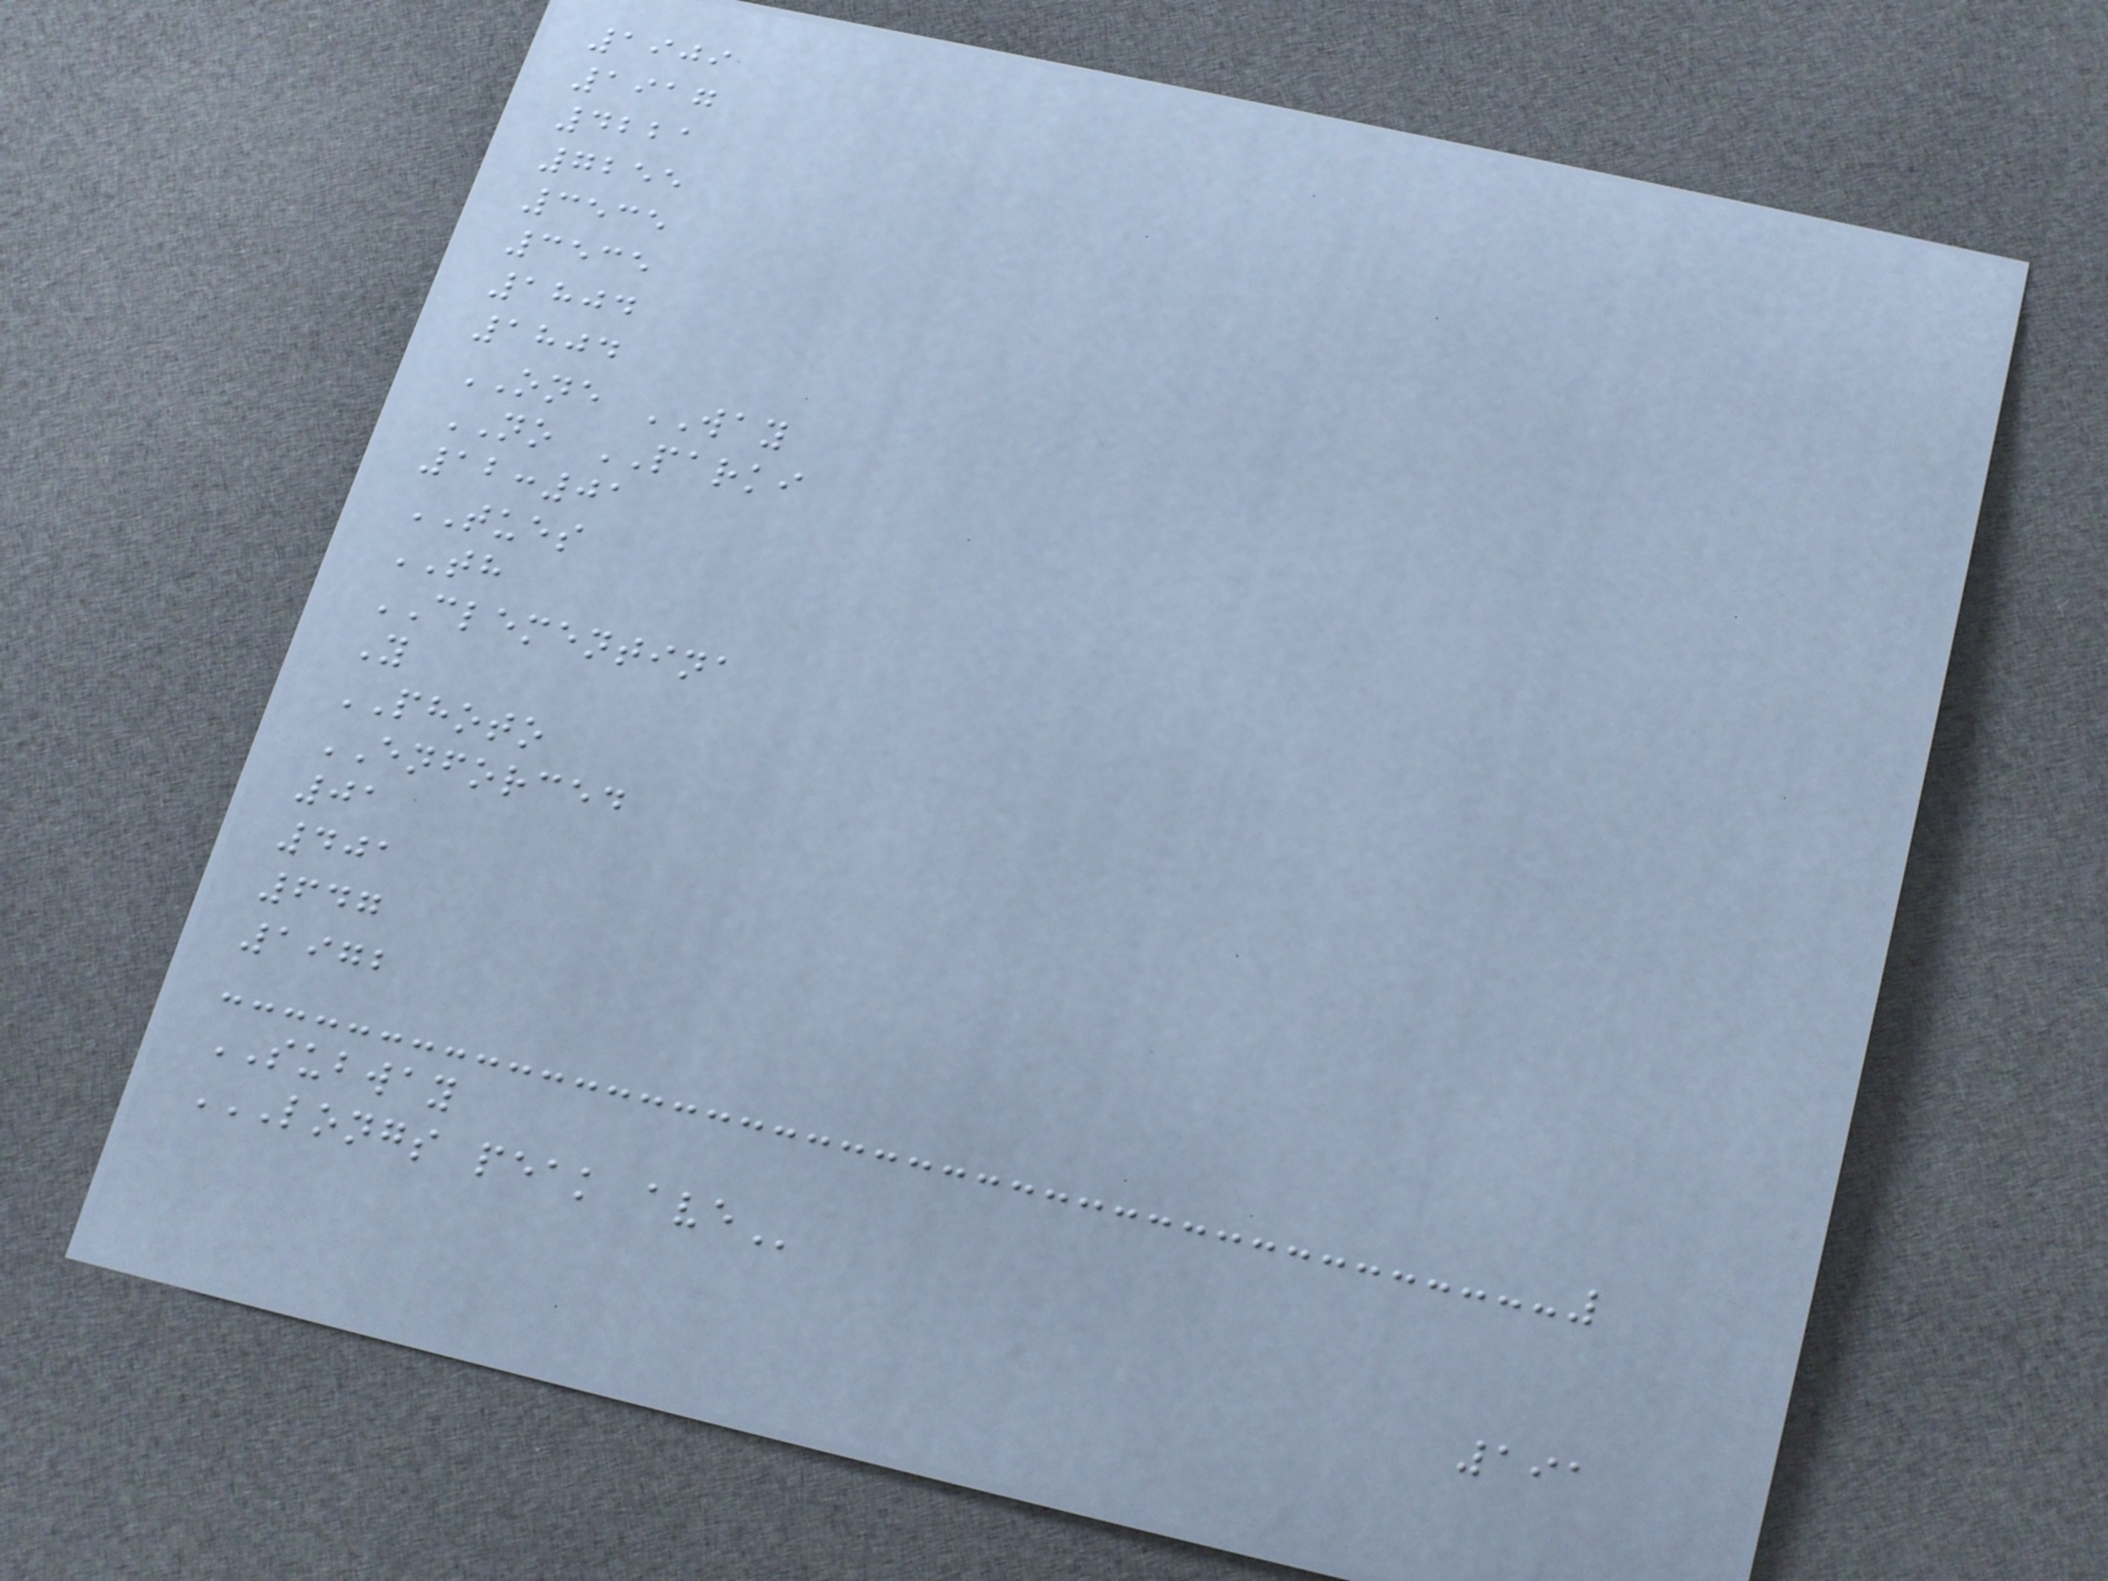1909
1917
4221
7255
3535
3535
1804
1804
ONE WAY
NO PARKI
12:01
TUES
TH
CLEMENTINA
Y
PHOTO
ENFORCED
01
401
647
1972
SUBWAY
LONGS PEAK AVE
191
